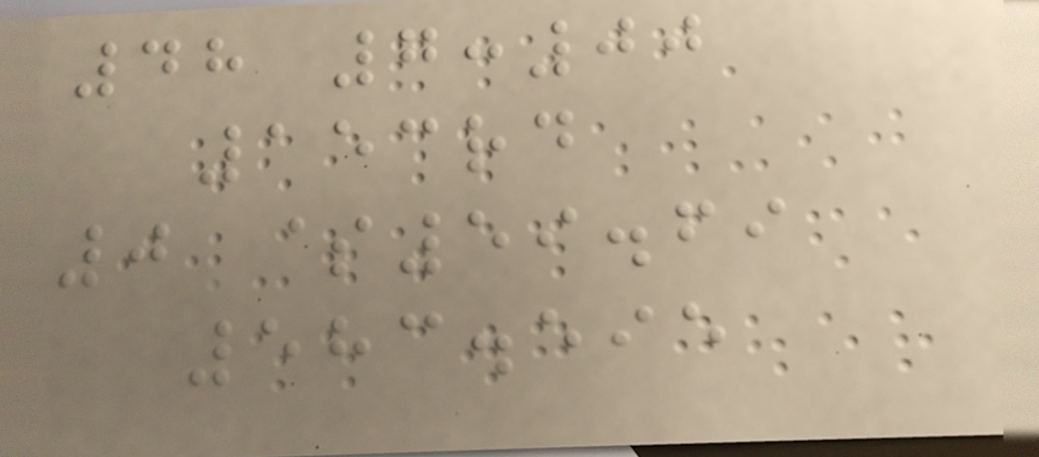48 7:00
153rd
0 $59.69
583.595
